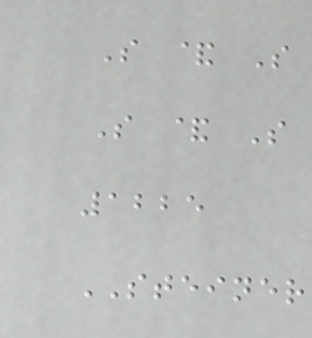S & S
S & S
1225
STEINER
